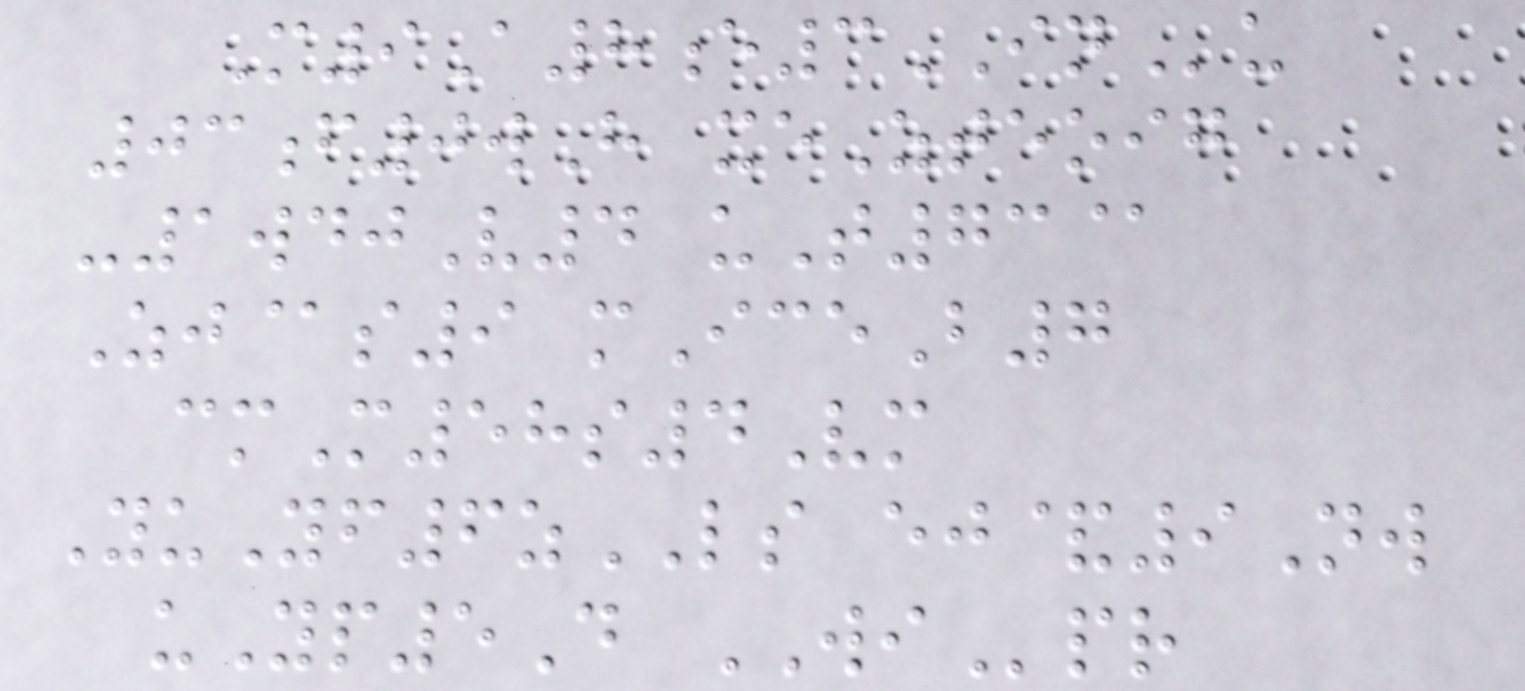M9A8e3INu
03f0wH xeZteoig
-1wdjV4 uT73@
Zj@s9 mIceB7
cmM58s4Vm
YuYf6zLS ej&9Nw
uYp5D WIpr
